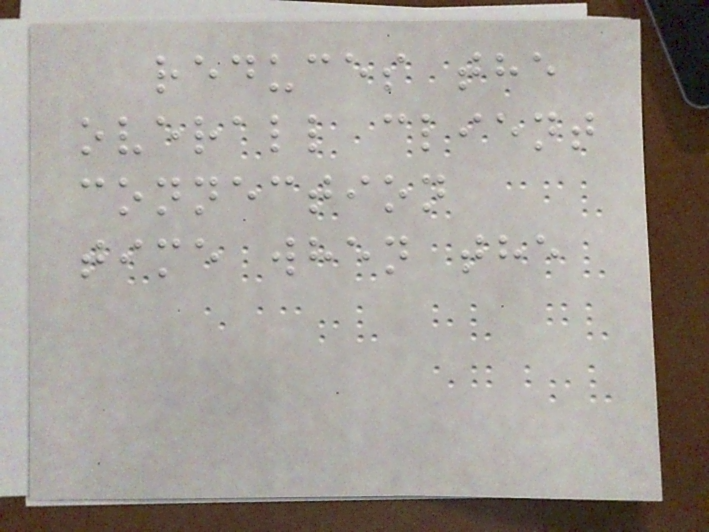reduces the
overall client
connection
time when the
